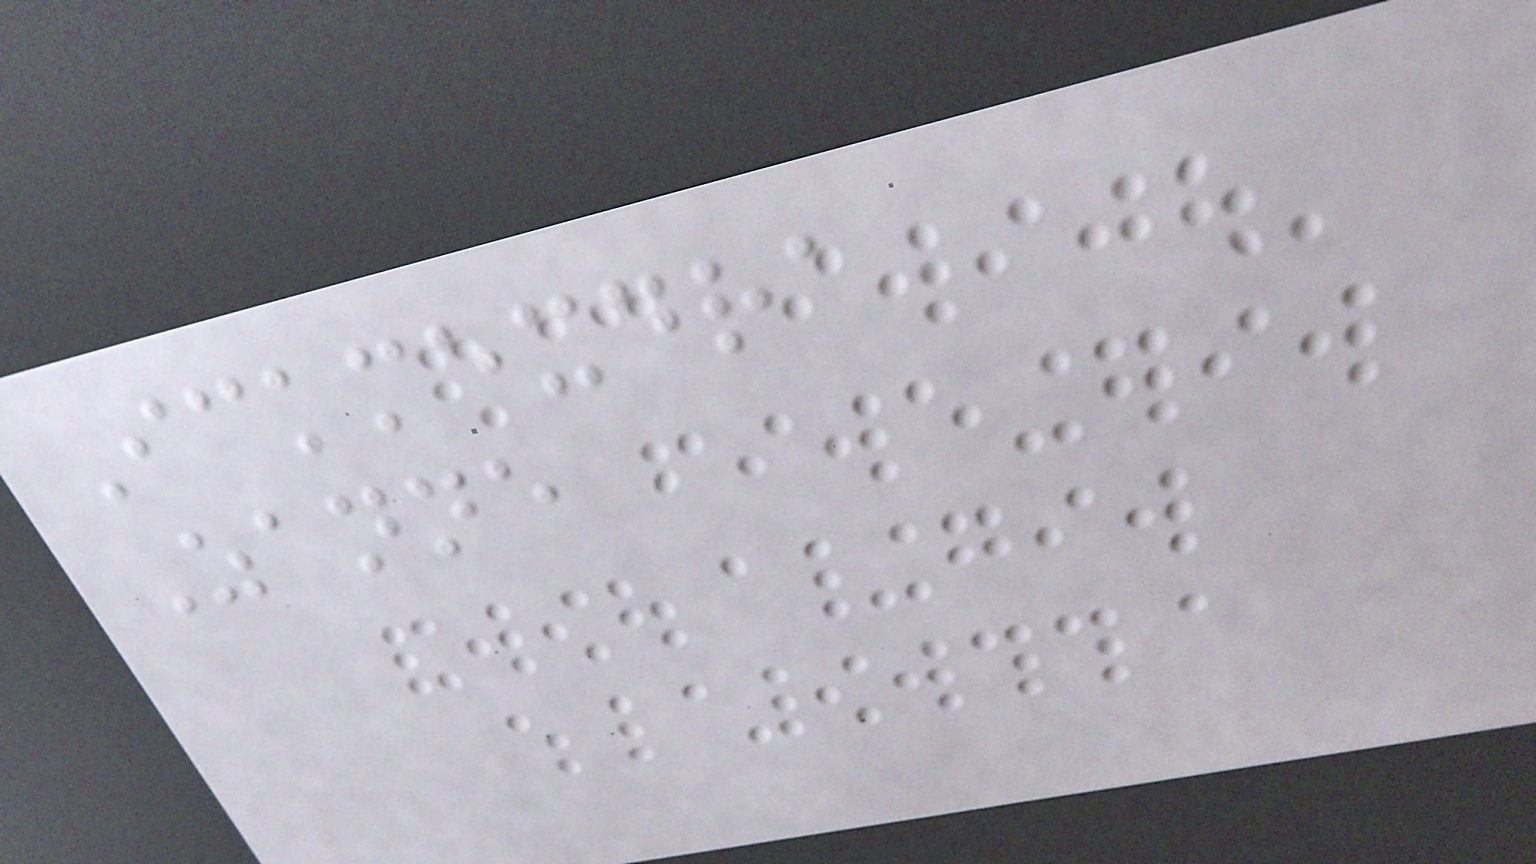Ickmexdra
Zanne
